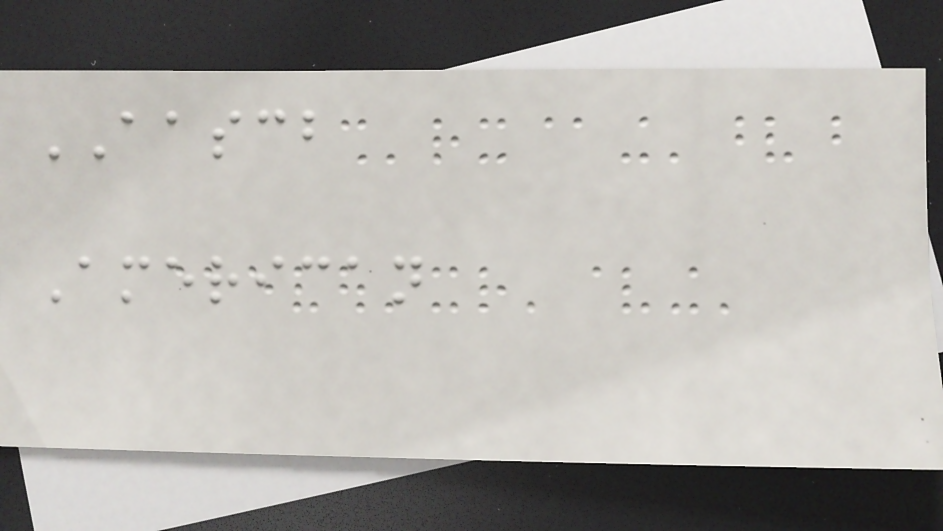AASCB
American
